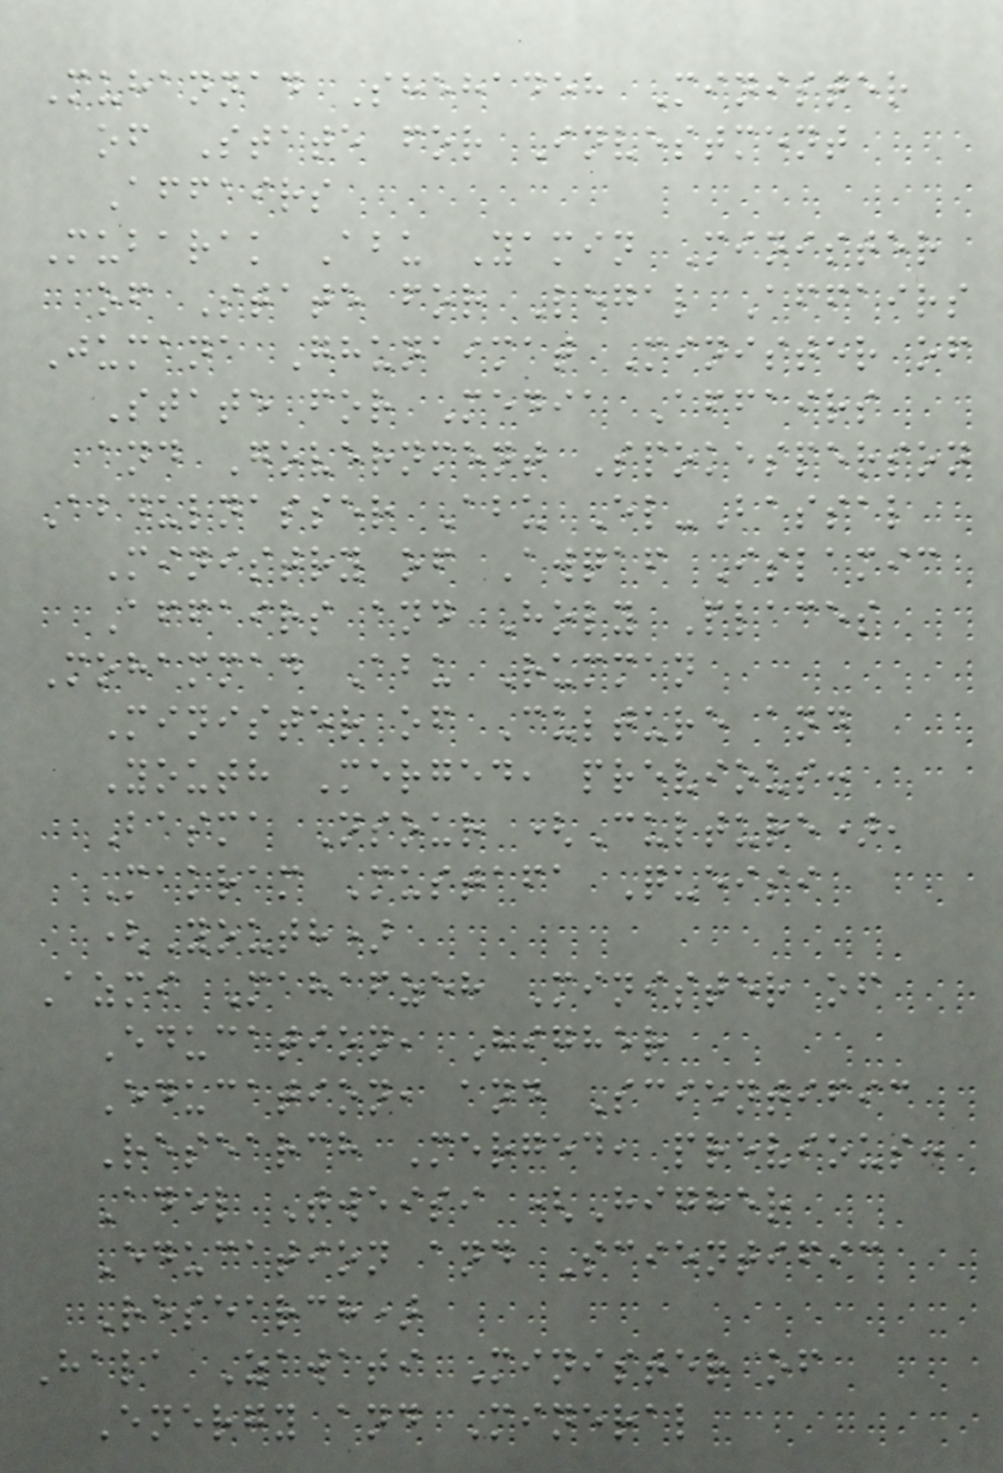Muhannad Shehadeh Minister
of State for Investment
Affairs
Mubarak Abu Yamin Minister
of State for Legal Affairs
Jumana Ghunaimat Minister of
State for Media Affairs
and Government Spokesperson
Abdulnasser Abu El-Bassal
Ministry of Awqaf Islamic
Affairs and Holy Places
Mohammad Abu Rumman
Minister of Culture and
Youth Merged, previous:
Basma Nsour (Culture),
Makram Mustafa Queisi
(Youth)
Azmi Mahafzeh Minister of
Education, Higher
Education, and Scientific
Research Merged, previous:
Adel Tweisi (Higher
Education and Scientific
Research)
Hala Zawati Minister of
Energy and Mineral
